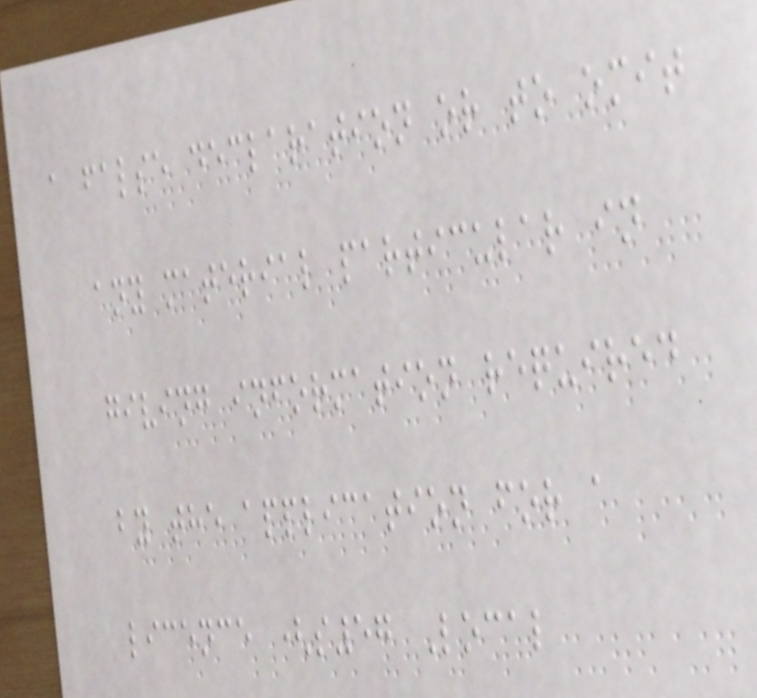a false declaration or to omit
any material particular in
giving information required
by the application for a
licence (s57 Local
